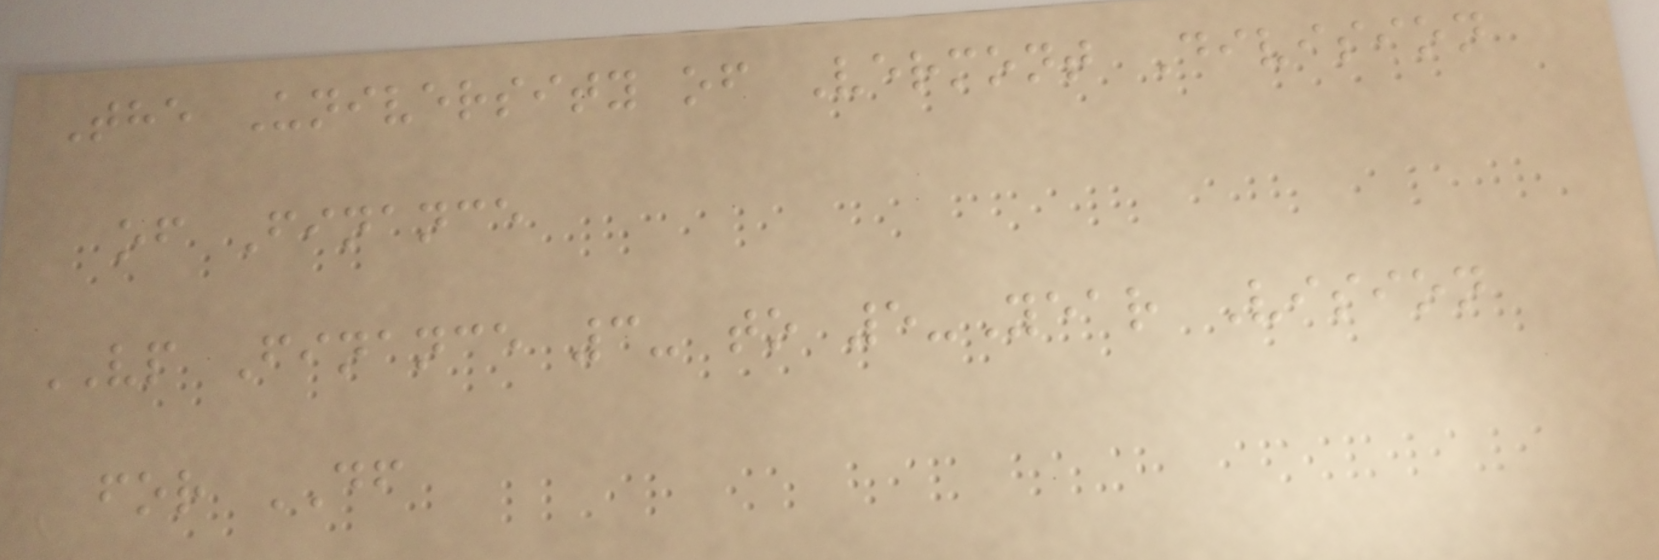The University of Vermont Division
of Finance
VP Finance 3- to 5-Year Vision
for DF
